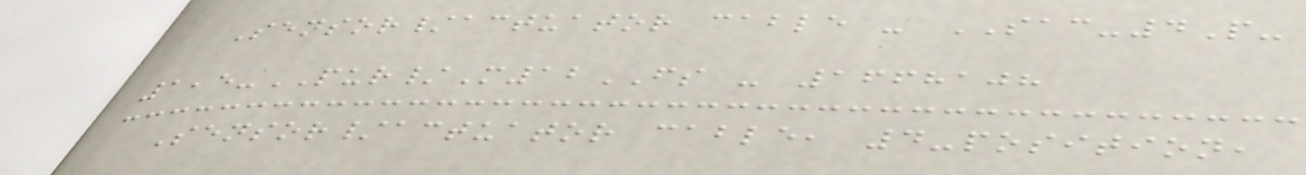Sensor/actuator cable - SAC-4P-
1,5-PUR/M12FS - 1668108
Sensor/actuator cable, 4-position,
